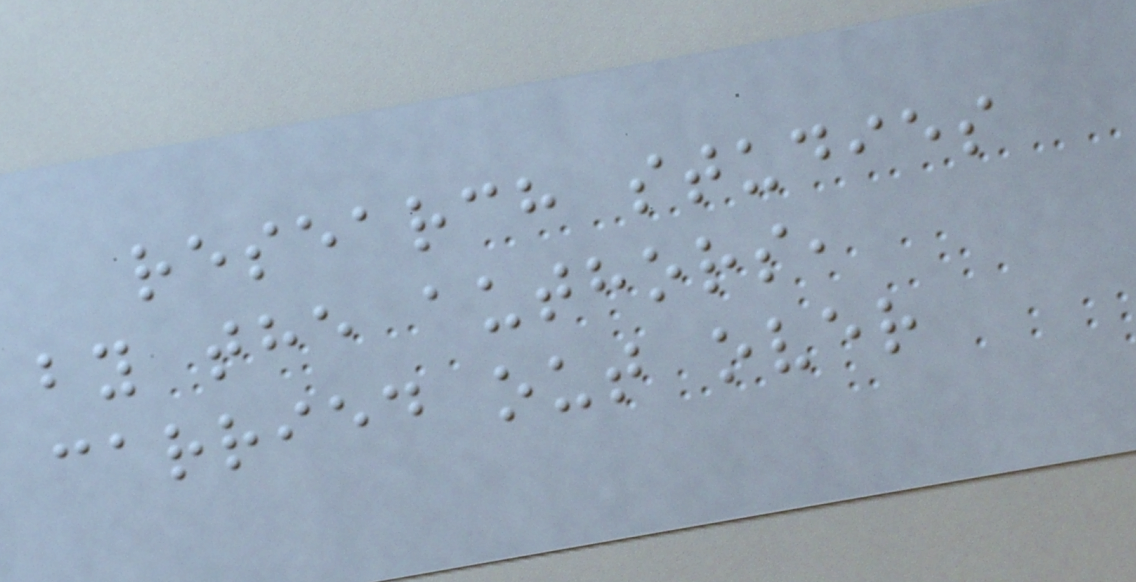research studies
by the authors,
carried out over
